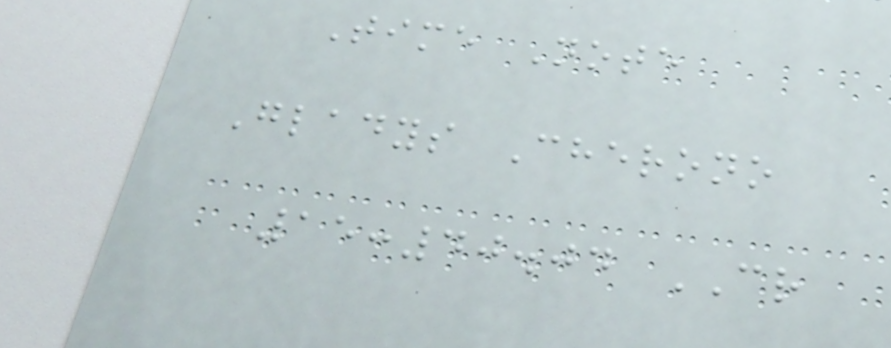Time Note
Gladys Cherono
15:40.04 CR
